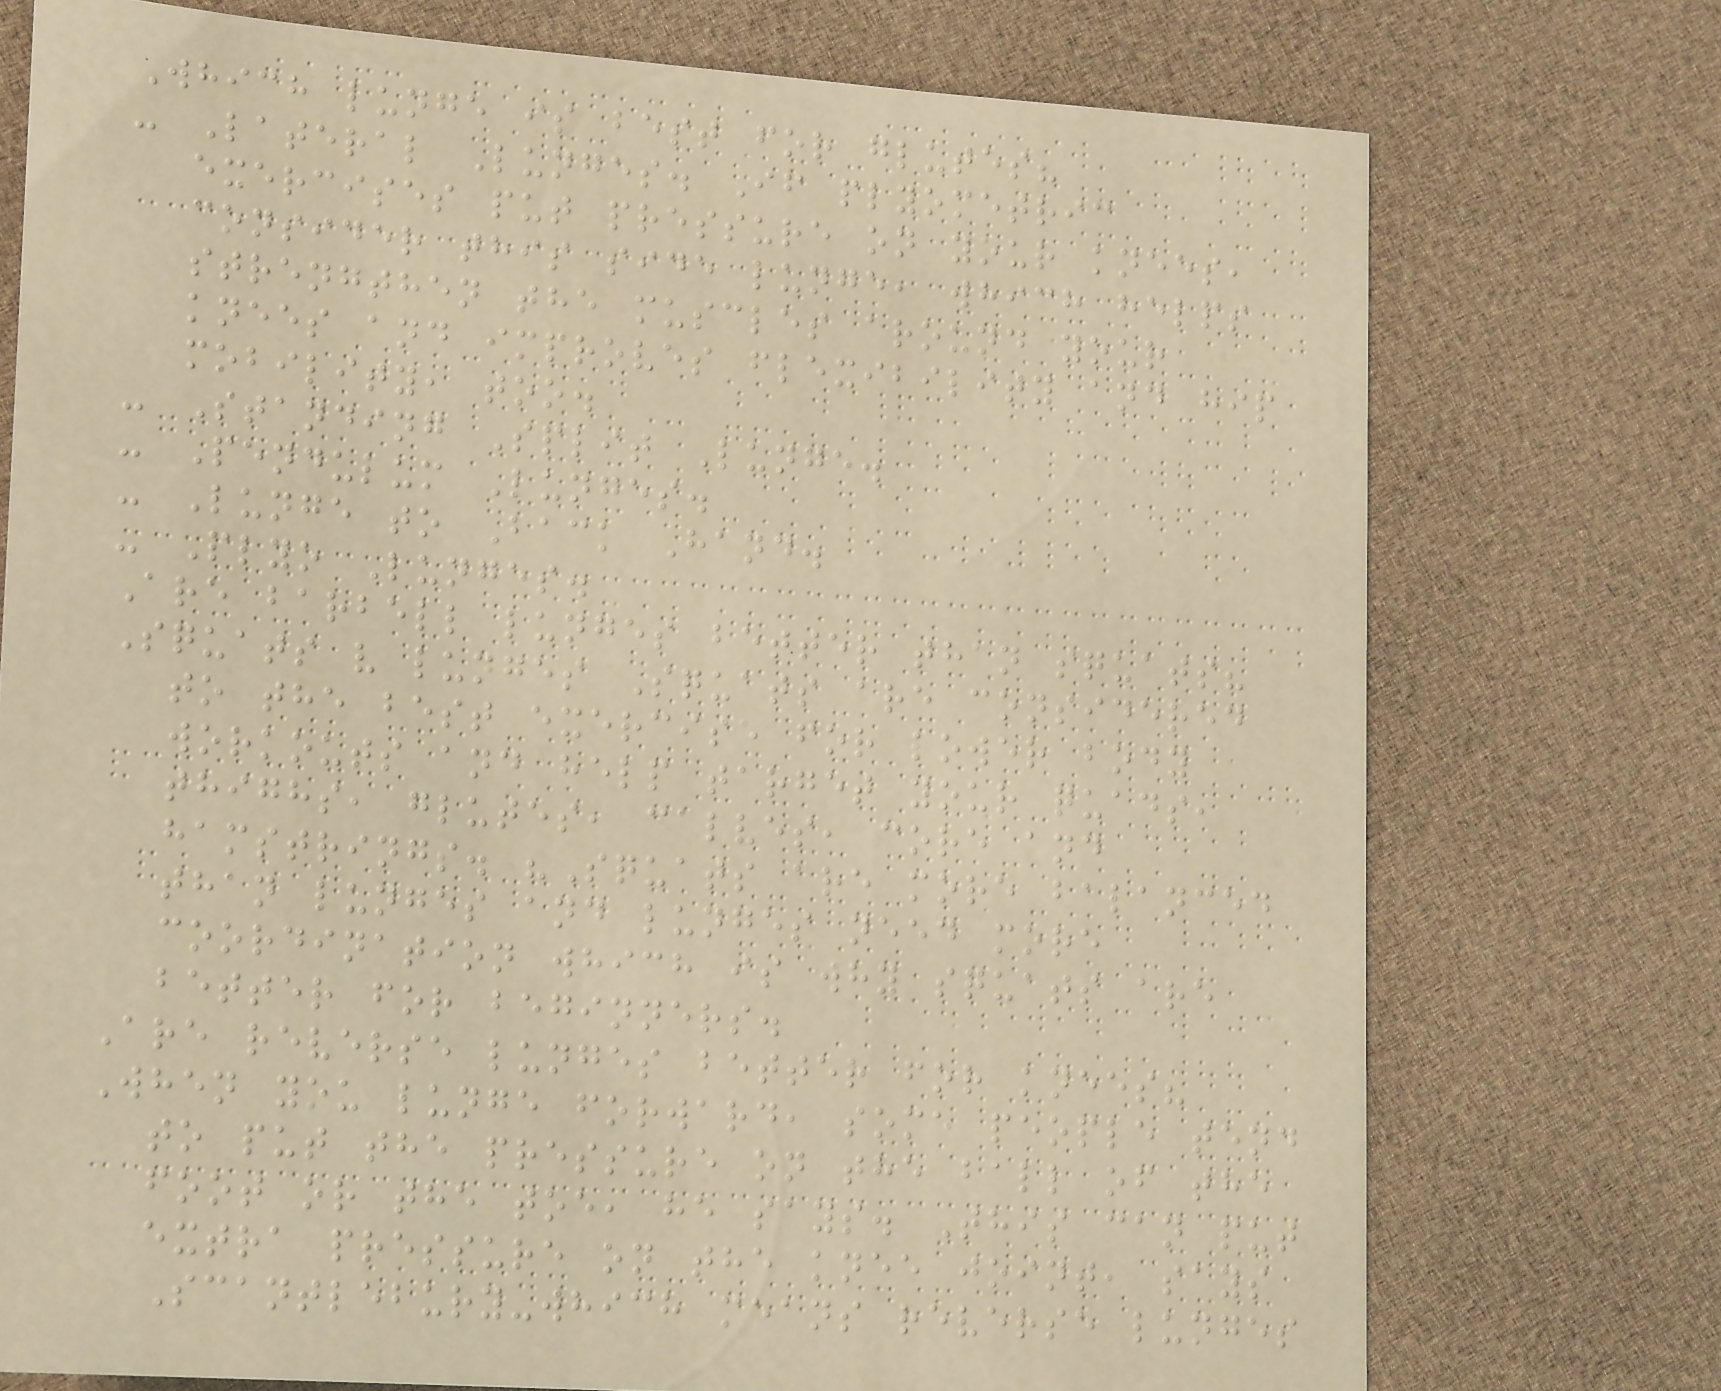Which lunge is best for glutes?
- Lateral Lunges. If plyometric
exercises put pressure on your knees,
consider this side lunge, which helps
strengthen the muscles around your
knees and improves flexibility and hip
mobility, too.
- Standing Split Lunge.
- Pendulum Lunges.
- Lunge to Back Hand.
- Plyo Lunges.
Are barbell lunges better than squats?
Squats v lunges Squats are considered
to the best exercise for lower body
workouts and help target your quads,
thighs, glutes, calves, core and
hamstrings. "Squats are more balanced
than lunges and lunges need more
coordination which is why squats are
better for beginners.
Are reverse lunges better for knees?
When you lunge forward, some people tend
to put the pressure on the ball of the
foot or the toe, he says. This can put
extra pressure on the knee joint, says
Scantlebury-which means reverse lunges
